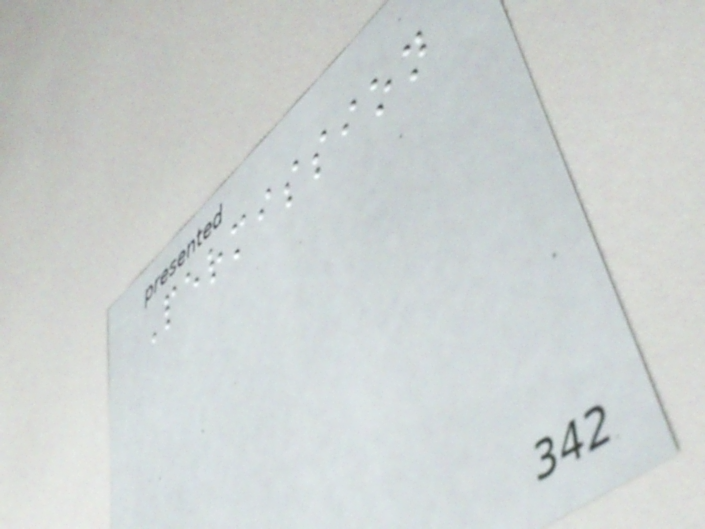Permission
